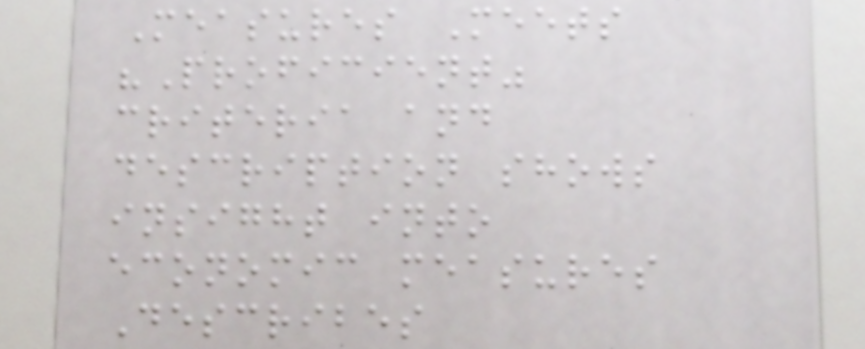Measures Meets
"Proficient"
criteria and
description shows
insight into
economic measures
Describes
